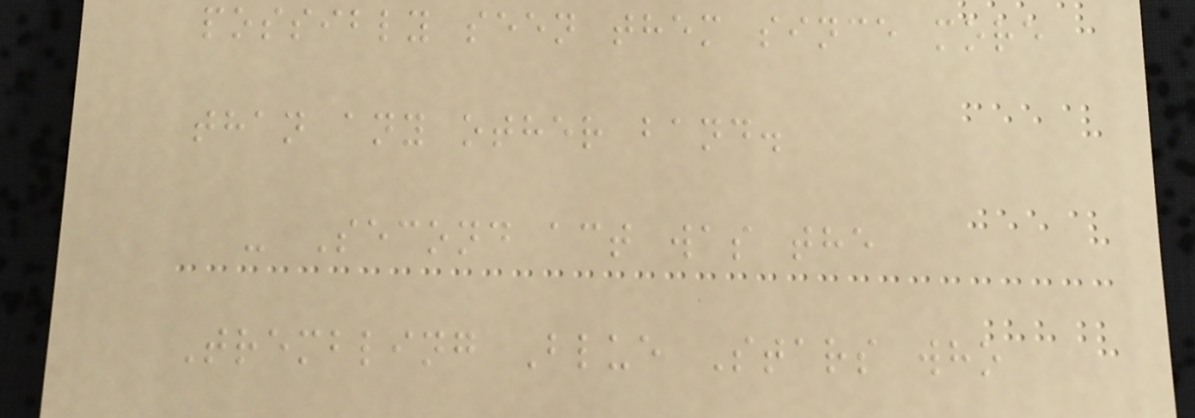possibly seen them since more
than any other band.
- Second act was the
Trembling Blue Stars who
